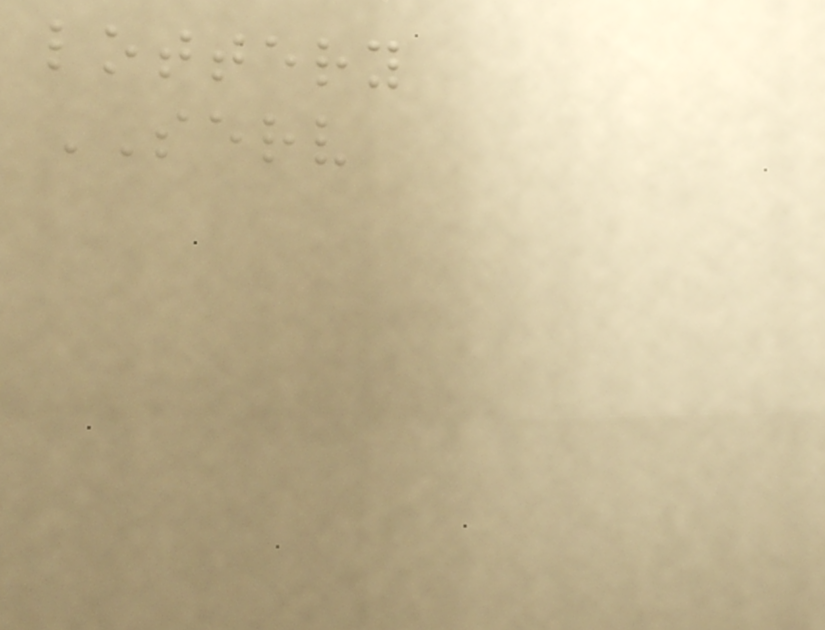lottery
SERV
